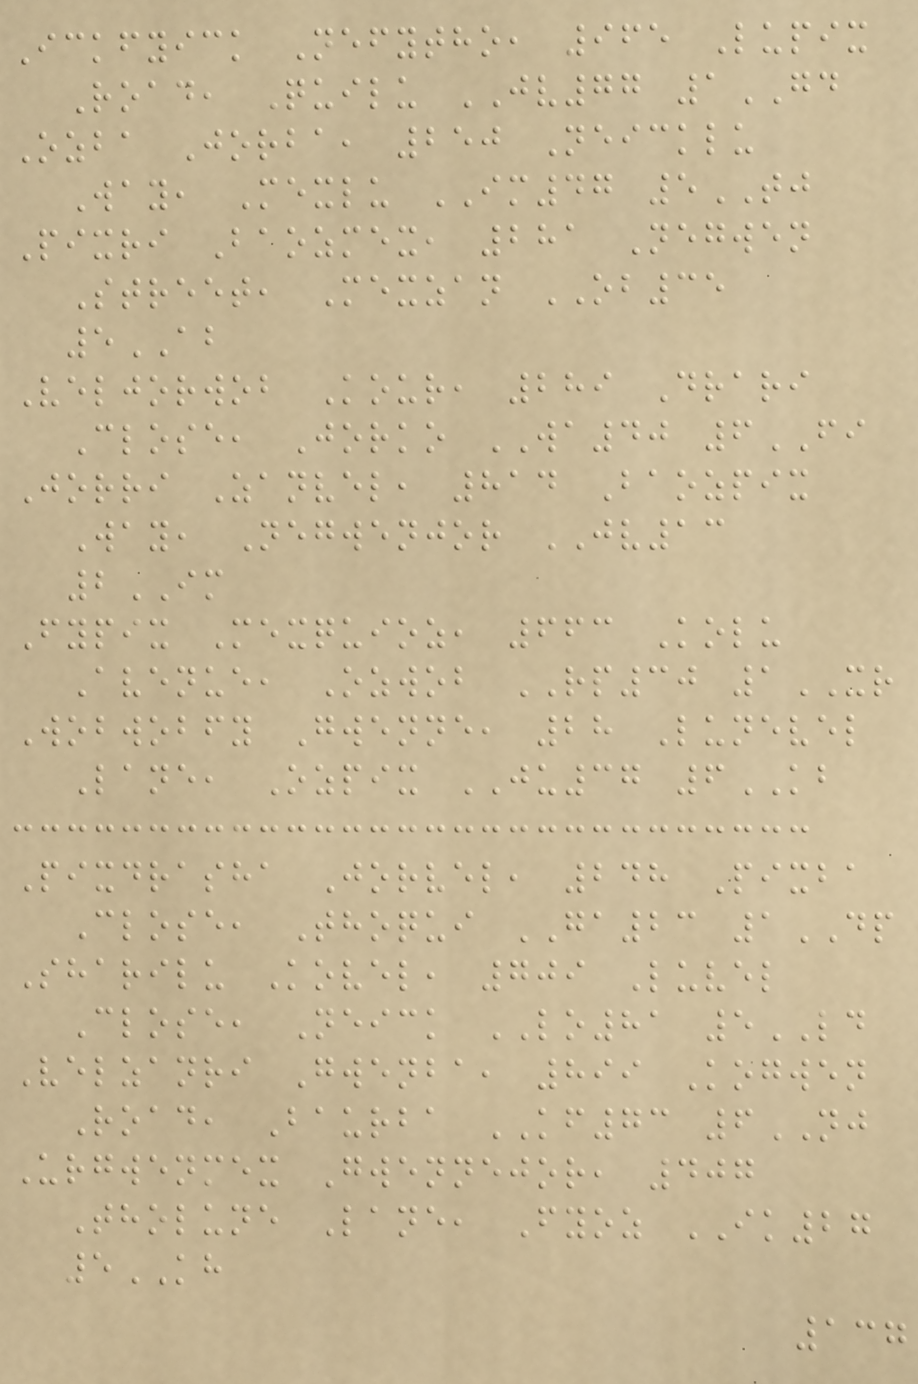Ickfyick Nefytho, 965 Lupix
Road, Quilu JV77 1GD
Ozba Jorba, 250 Neicklu
Way, Mexlu IM47 5TJ
Pixri Baozmex, 281 Negwen
Street, Mexzan OB35
5AB
Veljorwob Kour, 289 Drari
Close, Jorko WA40 6FI
Jorri Zanvel, 814 Baozpix
Way, Negwenjor JV13
2IM
Fypix Mexquioz, 663 Kolu
Avenue, Ozwob RP30 1XR
Wobwobfy Gwenne, 28 Lunevel
Lane, Ozpix JU37 6KB
Pixdrasha Jorvel, 248 Pixba
Close, Thoqui GA23 1DP
Sharilu Kovel, 709 Luvel
Close, Neick LO81 5LD
Velzanri Gwenba, 899 Kogwen
Road, Baurba KF73 6NJ
Urgwenmex Gwennejor, 407
Tholune Lane, Fyoz IK27
5KH
137
